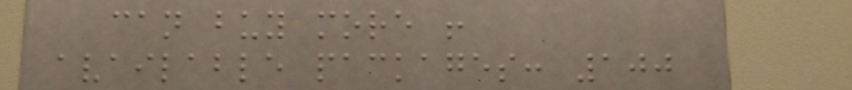can buy more !
available packages: 100
